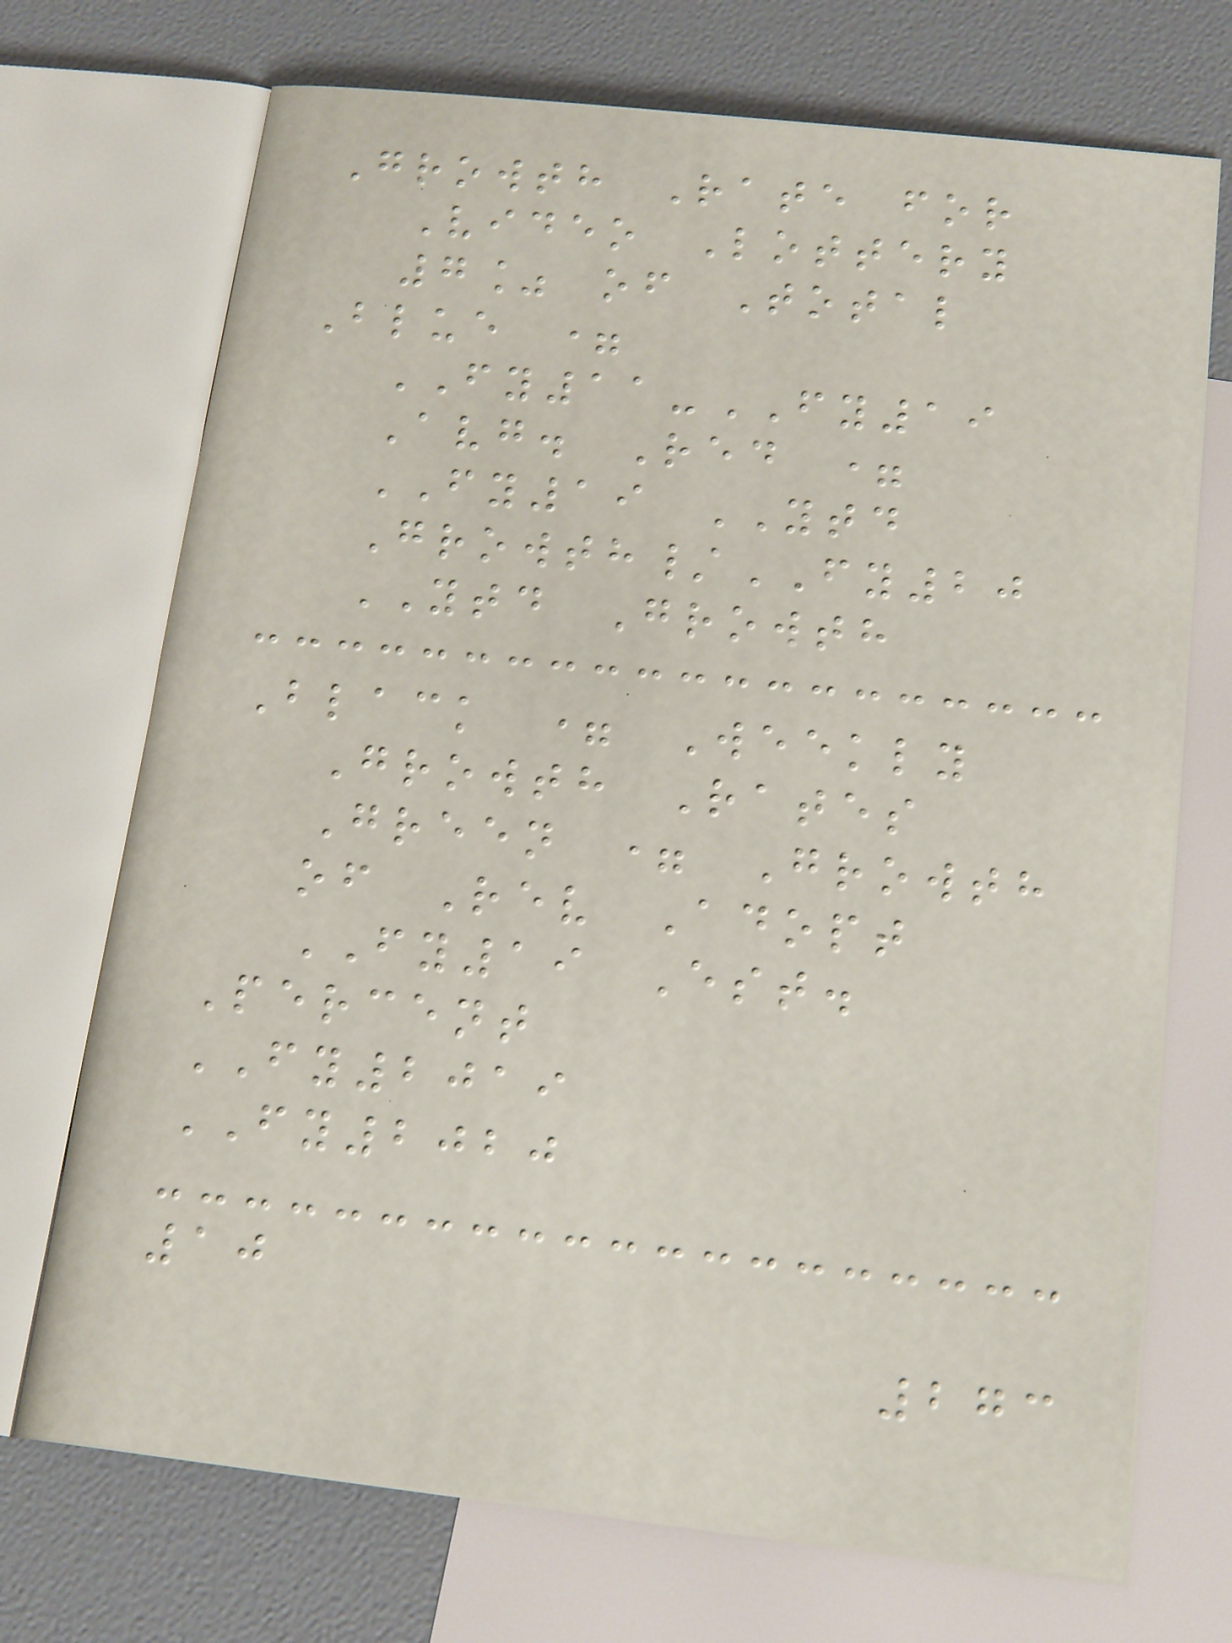Growth Rate for
Video Lottery
7% of Total
Blue =
FY11-FY19
Avg. Red =
FY19 YTD
Growth/FY20
YTD Growth
Black = Weekly
Growth Rates
Green = Growth
of Rev Adopt
FY19 Est.
Percent
FY2019
FY2020
10
273
